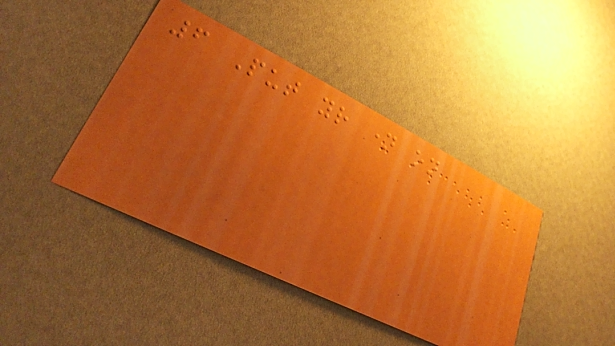6 Put your name on
